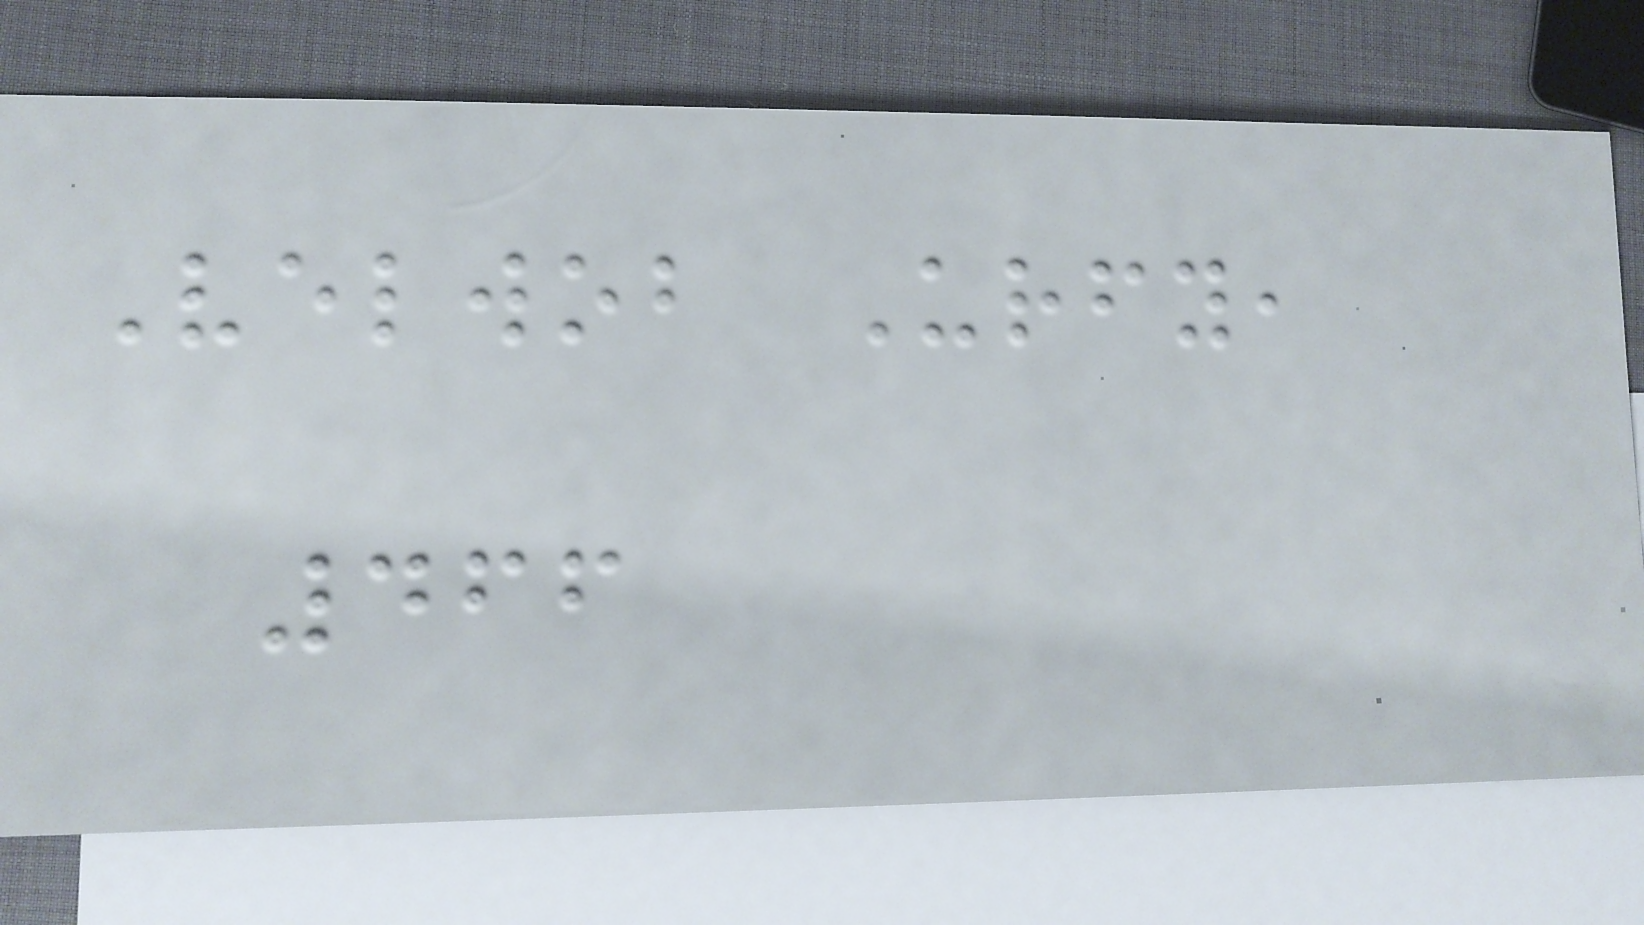Velwob Urfy,
466
